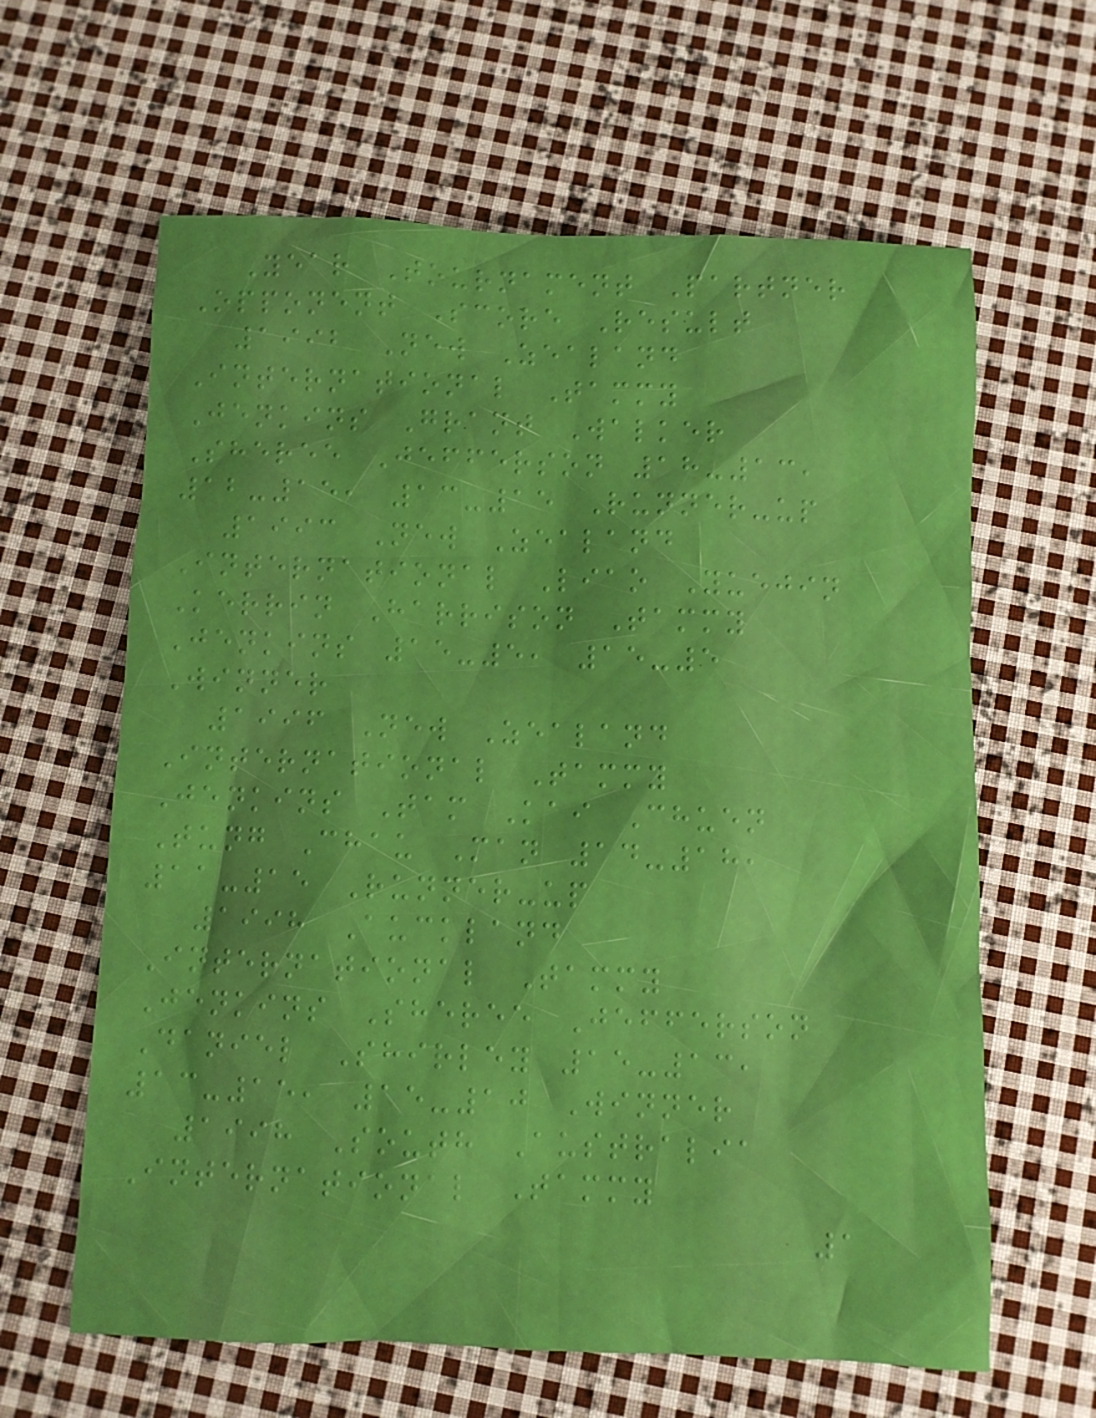Year Tournament Partner
Opponent Score Result
1992 New Zealand
International Tammy
Jenkins Grant Walker
Sheree Jefferson 18-13,
12-15, 13-15 Runner-up
1993 New Zealand
International Liao Yuejin
Kerrin Harrison Tammy
Jenkins 15-5, 15-5
Winner
1996 New Zealand
International Tammy
Jenkins Tam Kai Chuen
Tung Chau Man 14-18,
11-15 Runner-up
1998 Auckland
International Tammy
Jenkins Sheree Jefferson
Daniel Shirley 15-13,
13-15, 15-10 Winner
1998 South Australia
International Tammy
1
